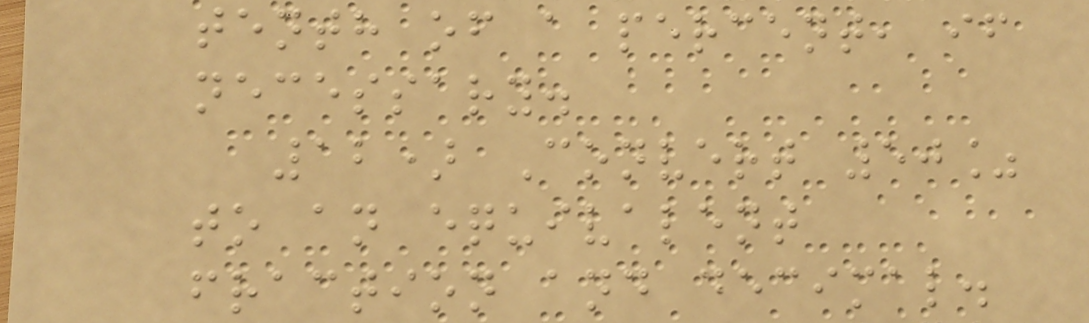tenth of a percent, if
necessary.
12) Convert 50%
to an equivalent
fraction and decimal.
